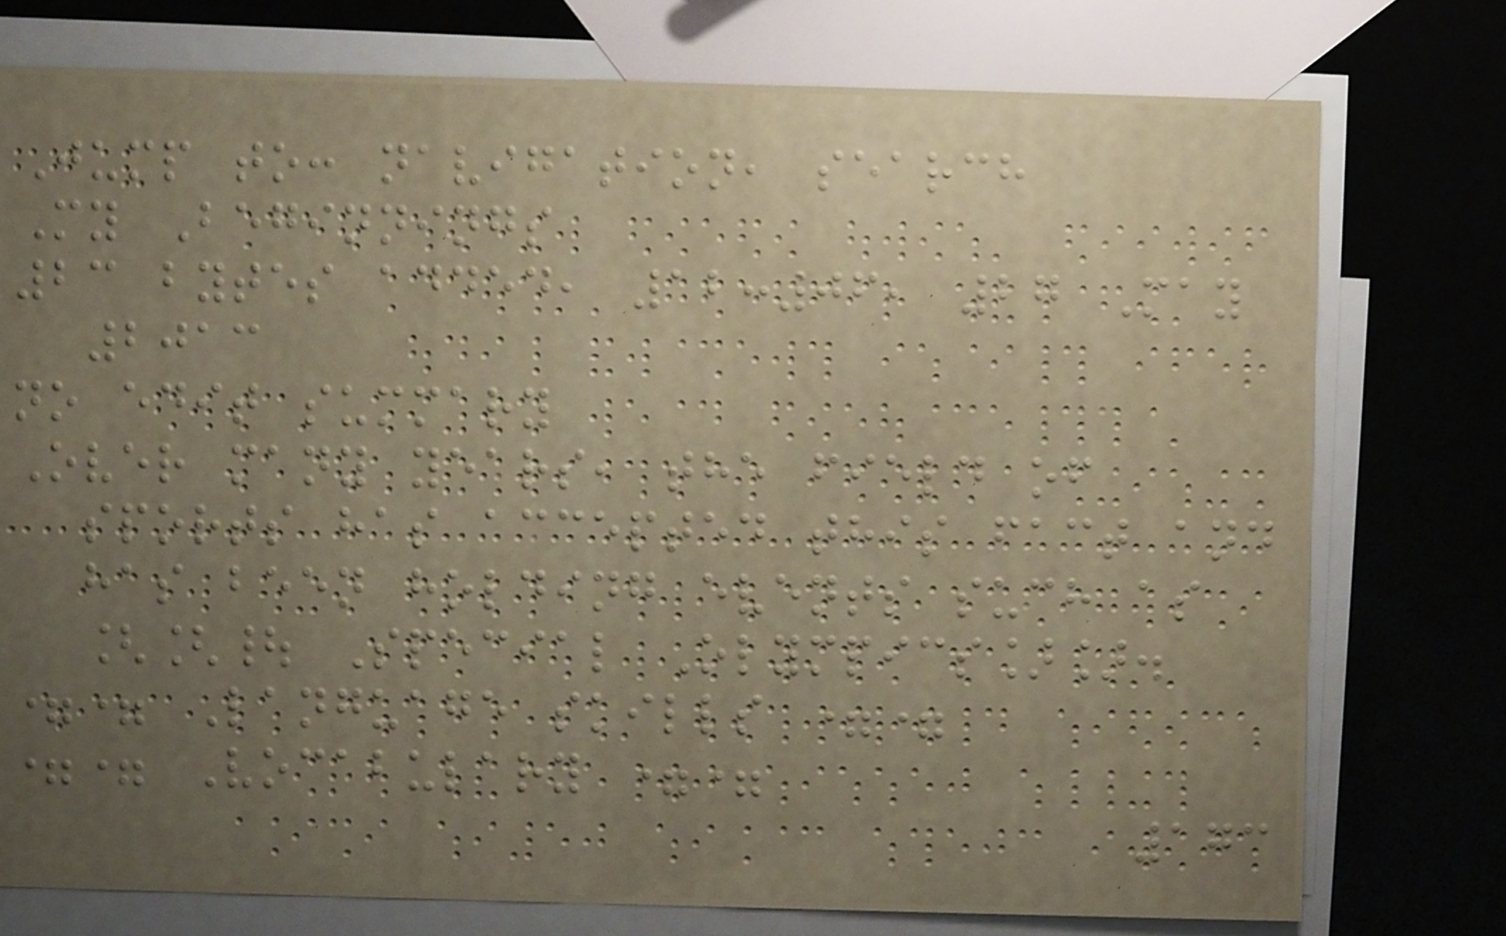Jump to: navigation, search
My Beginnings
23 bytes added, 12:06, 27 May
2013
no edit summary
Over many years, the field of
sports has accepted this fact and
has been holding events such as
[[| Special Olympics]].
== Language skills ==
== Vocabulary ==
173
